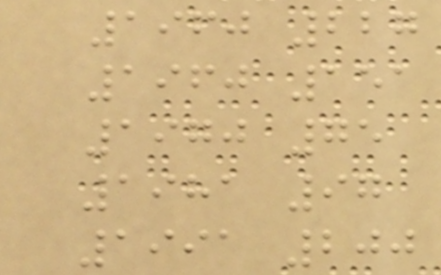1960 227
1960 151
1970 75
1981 97
1991 200
